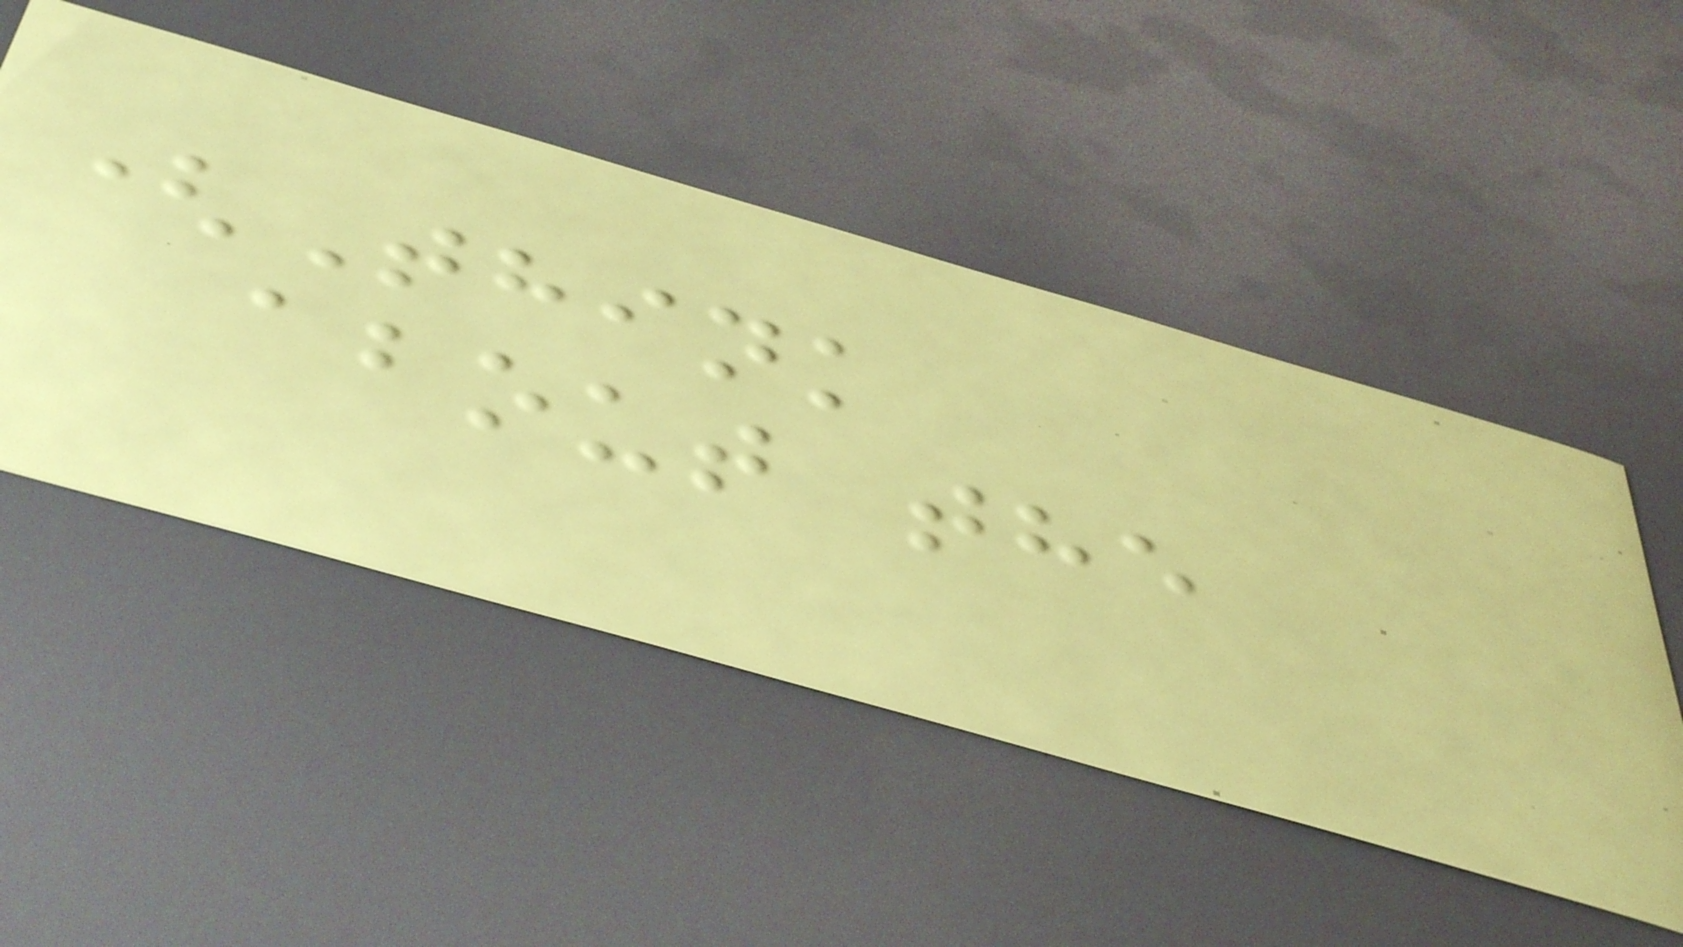(Think
about the
